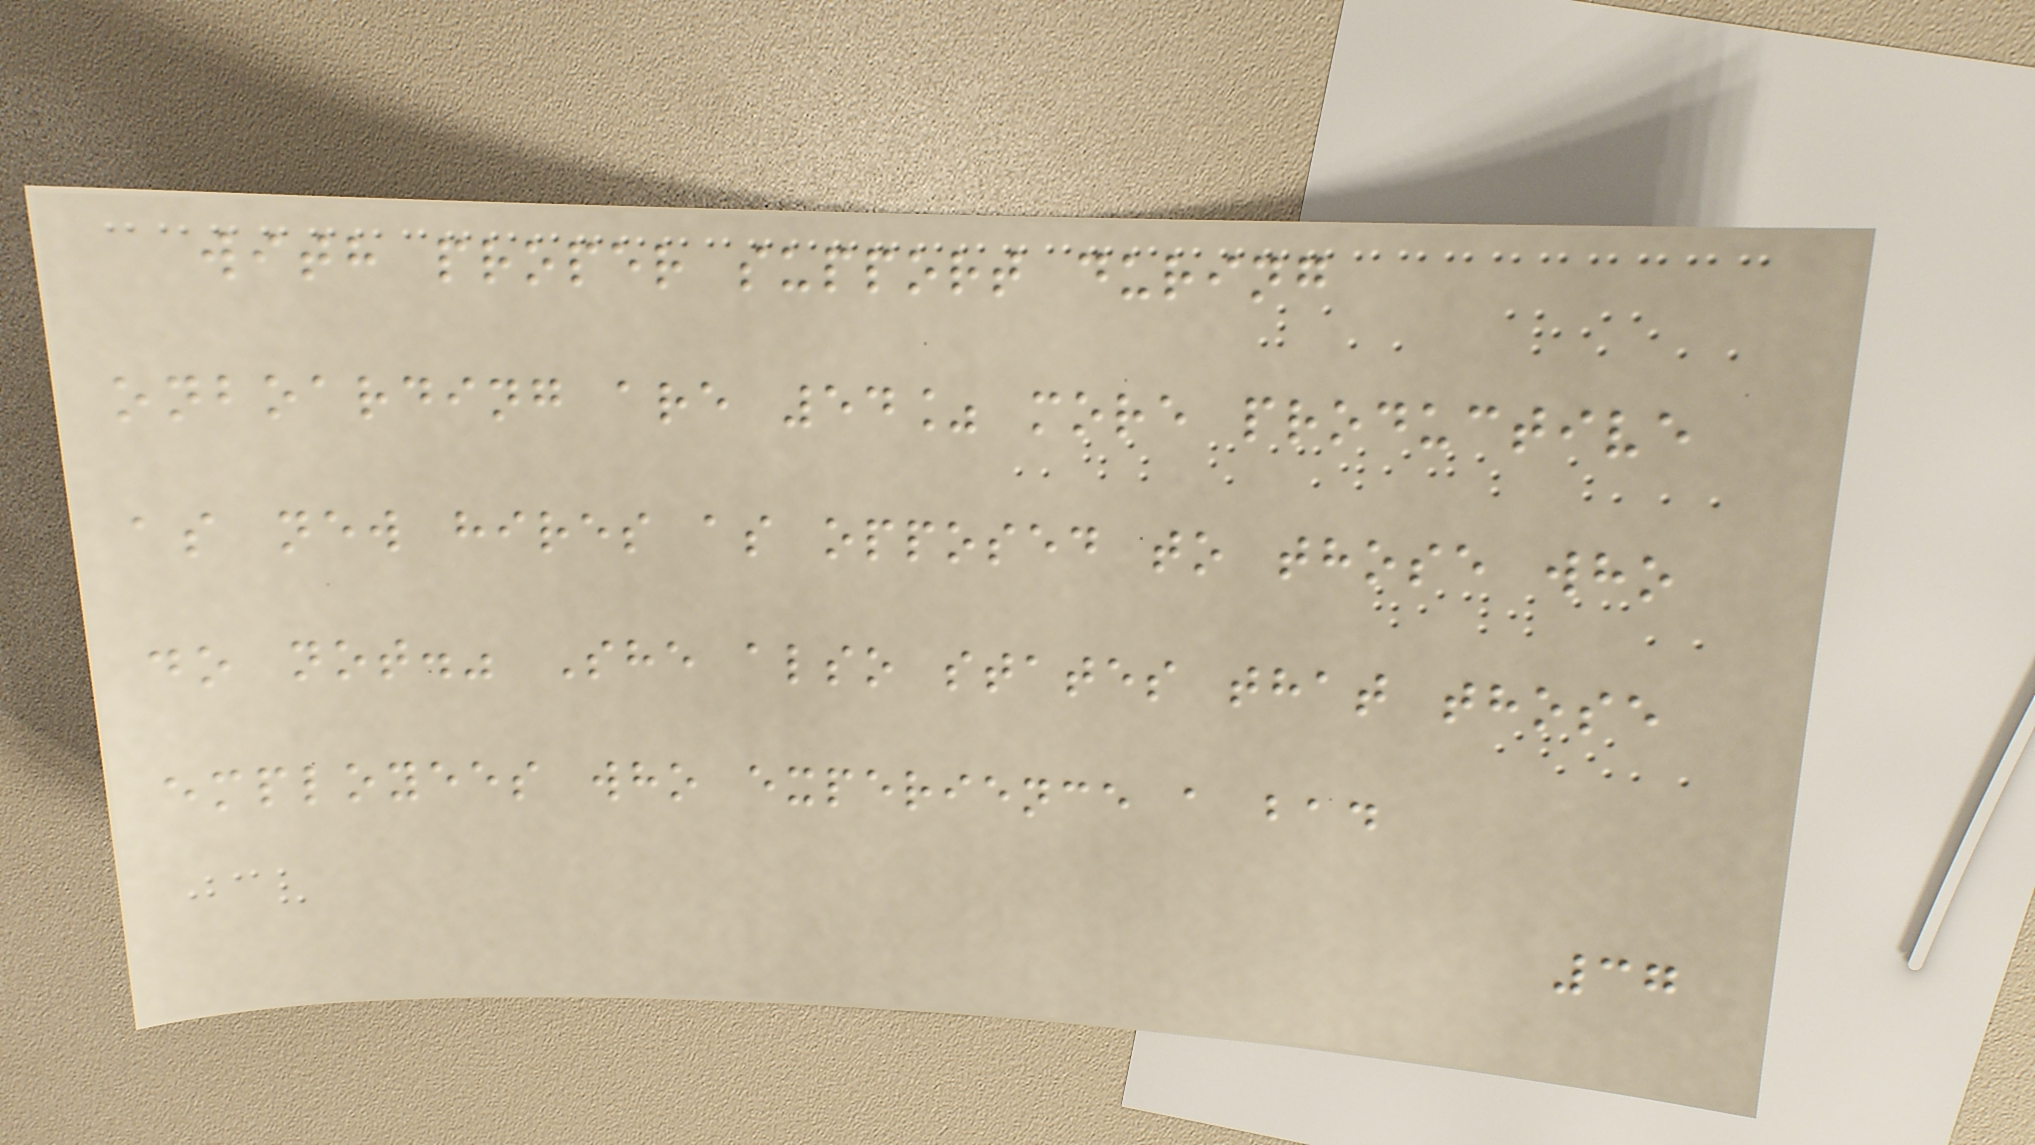with proper support during
onboarding are 54% more productive
as new hires as opposed to those who
do not." She also states that those
employees who experience a bad
37
